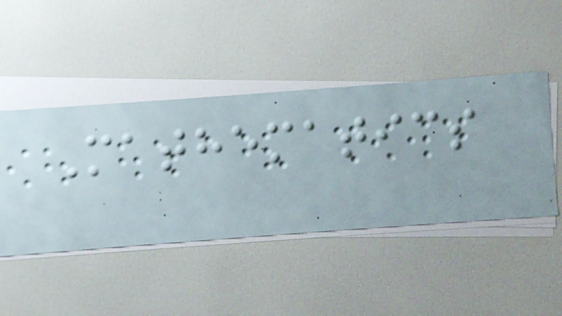Mathematics
